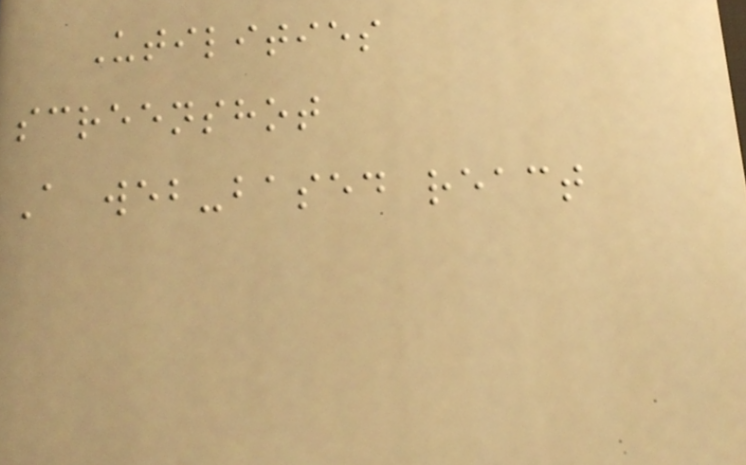Utilities
screenshot
A web-based react
